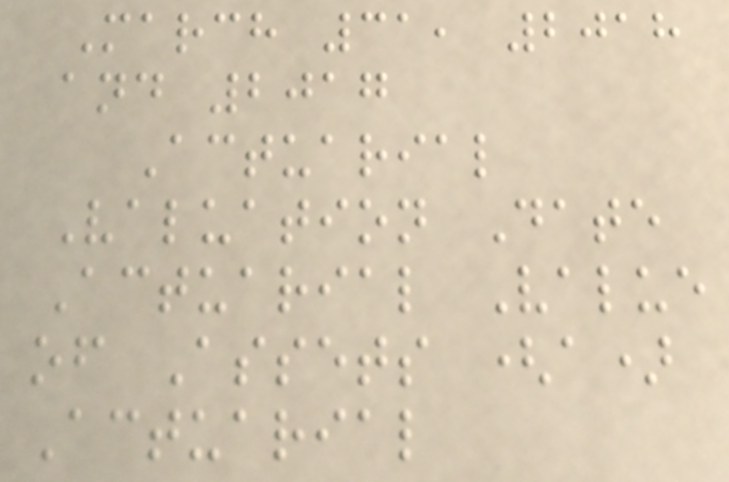March 31, 2018
and 2017
Actuarial
Valuation Date
Actuarial Value
of Assets (a)
Actuarial
